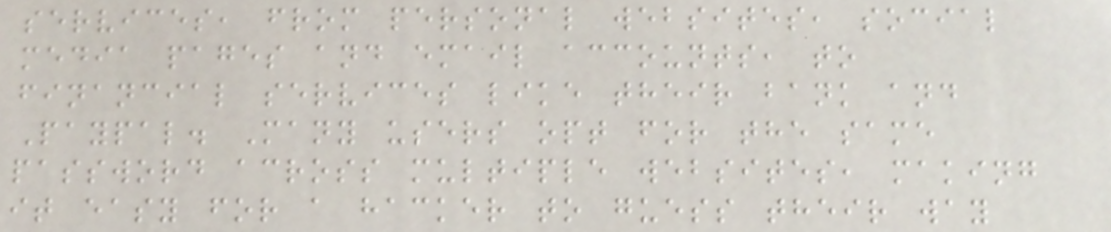services, from personal websites, social
media pages and email accounts, to
financial services like their bank and
Paypal. Many users opt for the same
password across multiple websites, making
it easy for a hacker to guess their way
